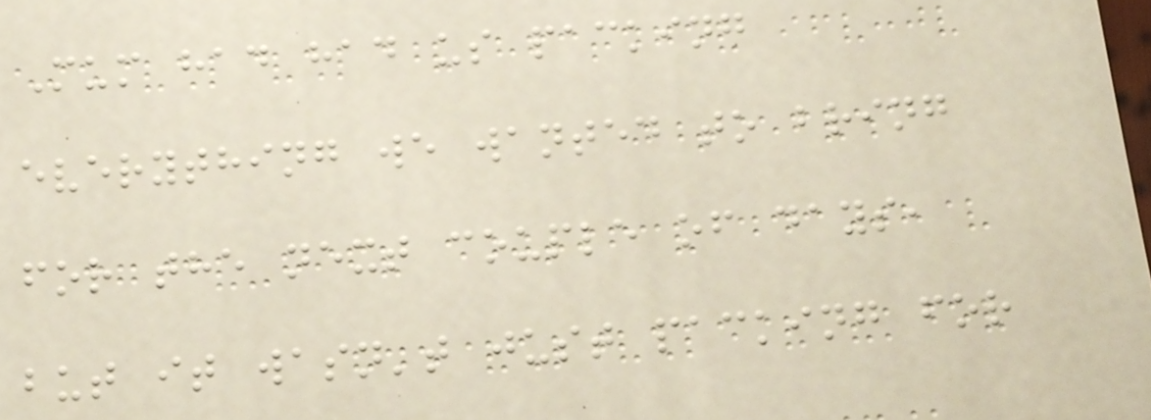Mum had had us packing
everything we wanted to bring
for the next couple of days,
but it wasn't just packing for
